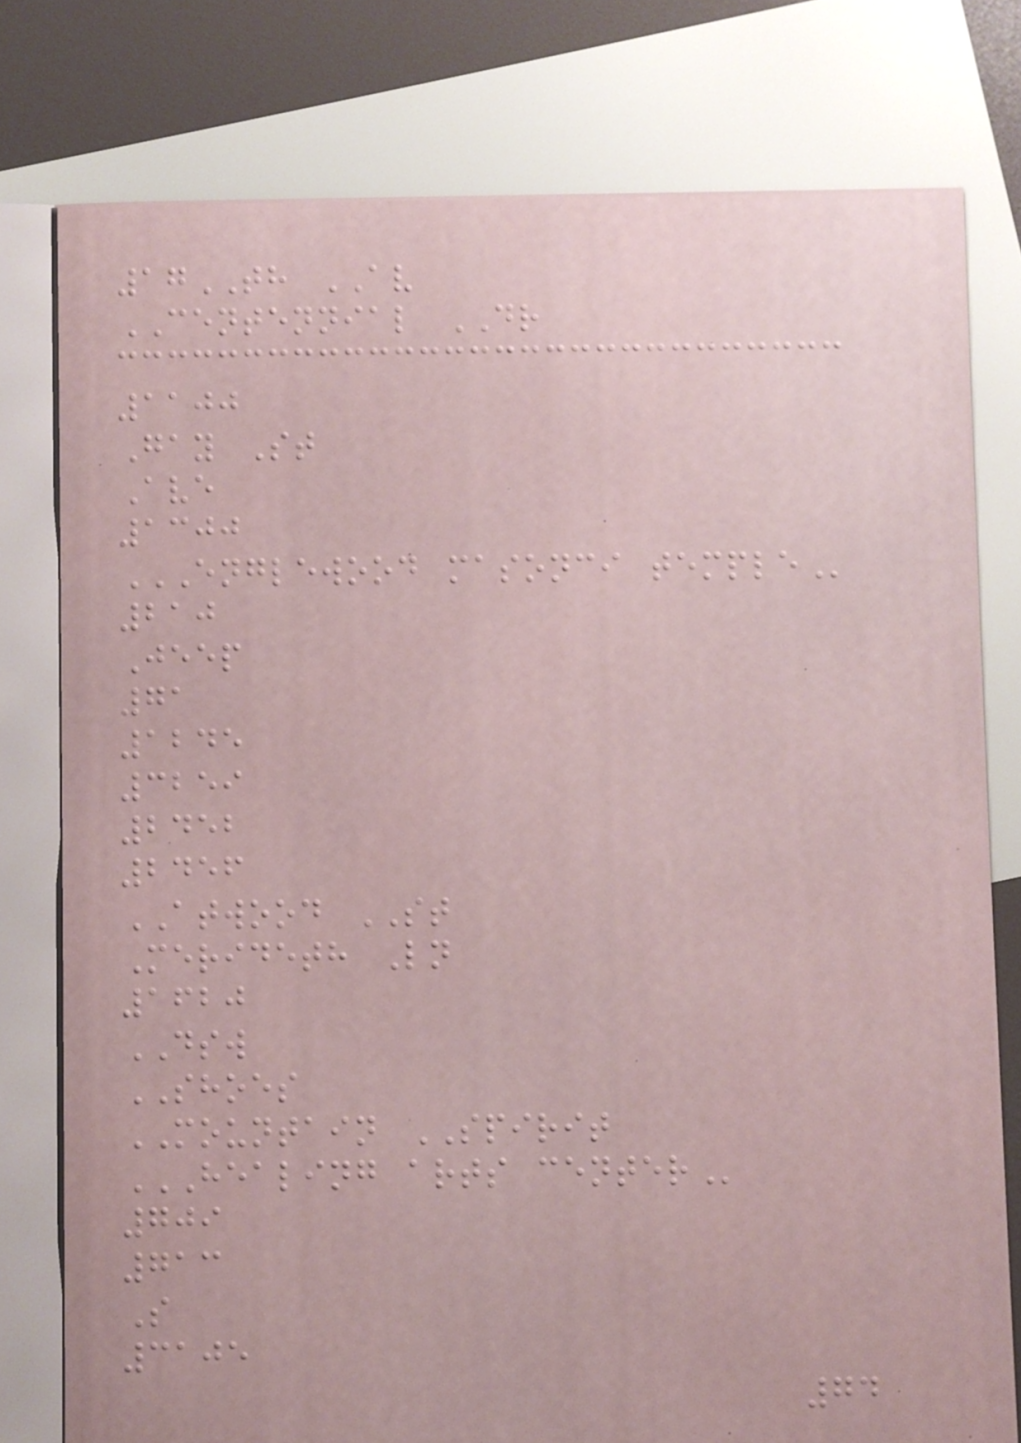17TH AV
CENTENNIAL DR
1100
Gay St
Ave
1300
ENGLEWOOD MASONCI TEMPLE
210
Jeep
71
1245
3259
2452
2456
ATWOOD ST
Merideth Ln
1620
DSW
SHOES
MOUNTAIN SPIRIT
HEALING ARTS CENTER
709
713
S
3105
74
